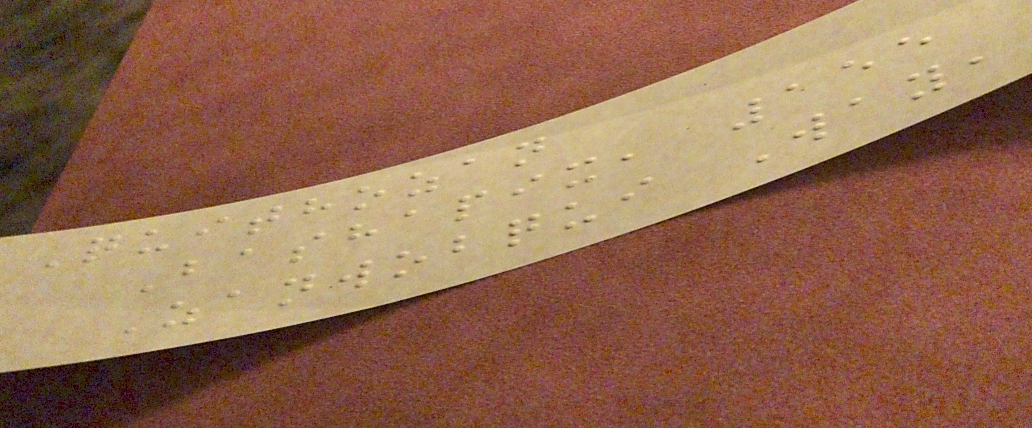Quithozan
Bashapix, 155
Zanwobqui Way,
